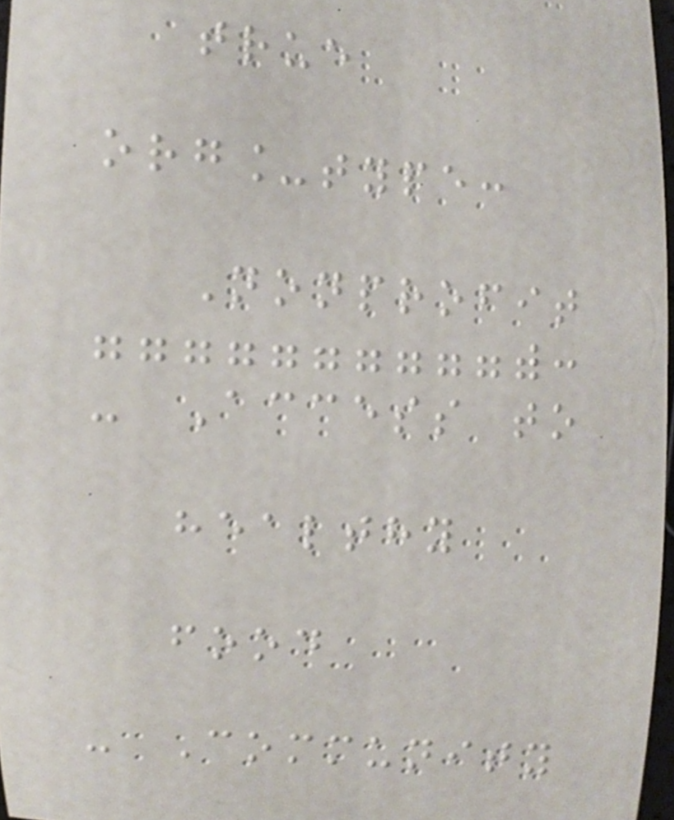true
org_type:
Nonprofit
- Access to
healthy
food
- Community
